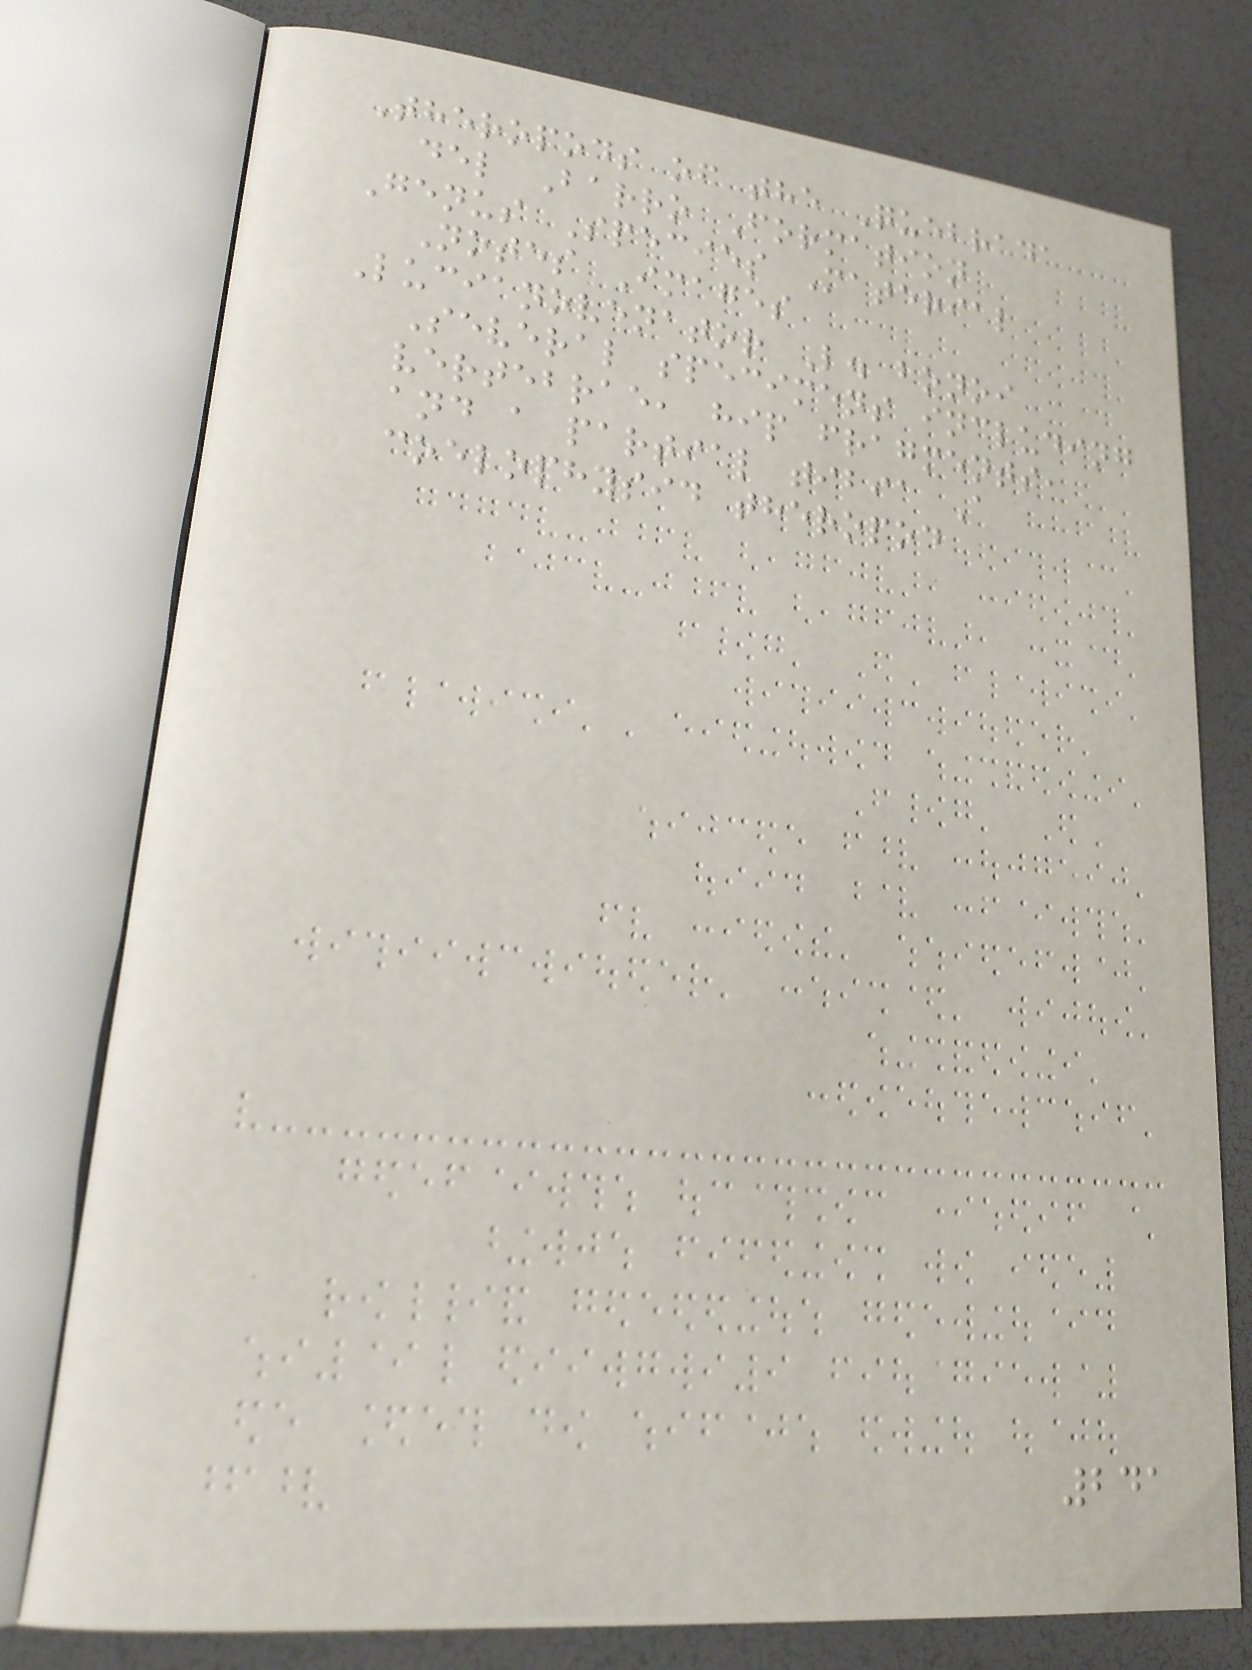Theropods of the Quebrada
del Barro Formation
Genus Species Material
Notes Images
Lucianovenator L. bonoi
Several specimens including
vertebrae, hip fragments,
and a partial tibia A
coelophysid theropod
241
